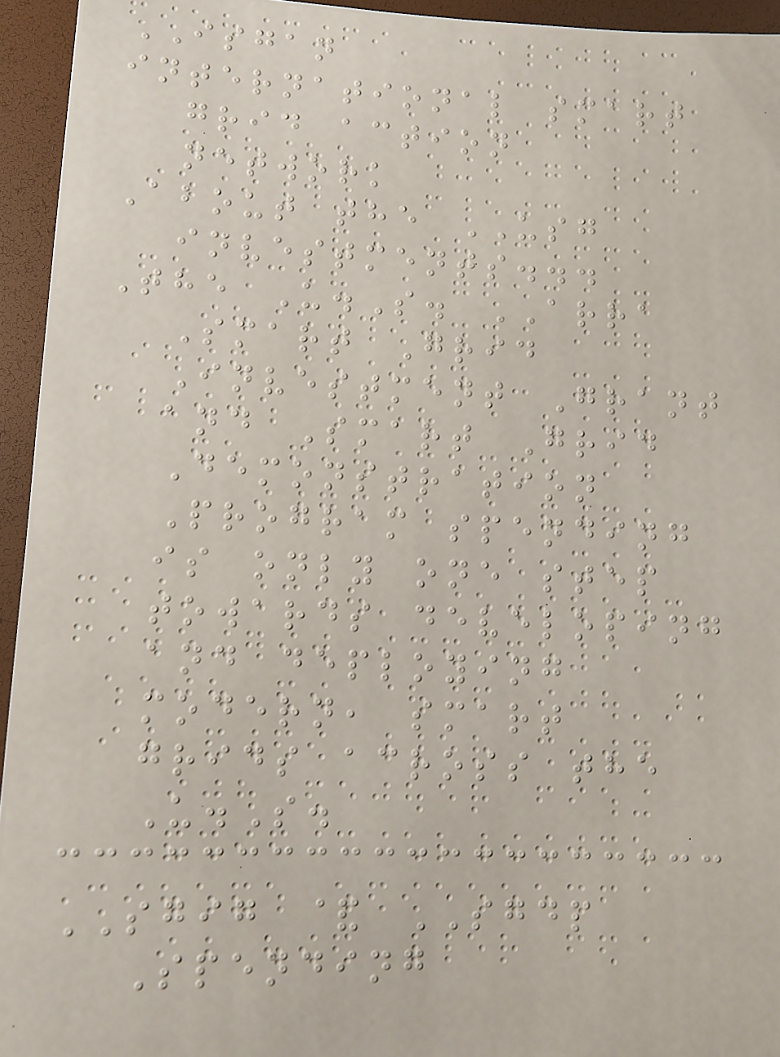ISGAN
international smart
grid action
network
About the USG
investments...
The U.S. ARRA
Smart Grid
Investment Grant
and Smart Grid
Demonstration
Program spending
is only one step
towards developing
and deploying
modern, smart
grids across the
U.S.
SGIG & SGDP
Spending
